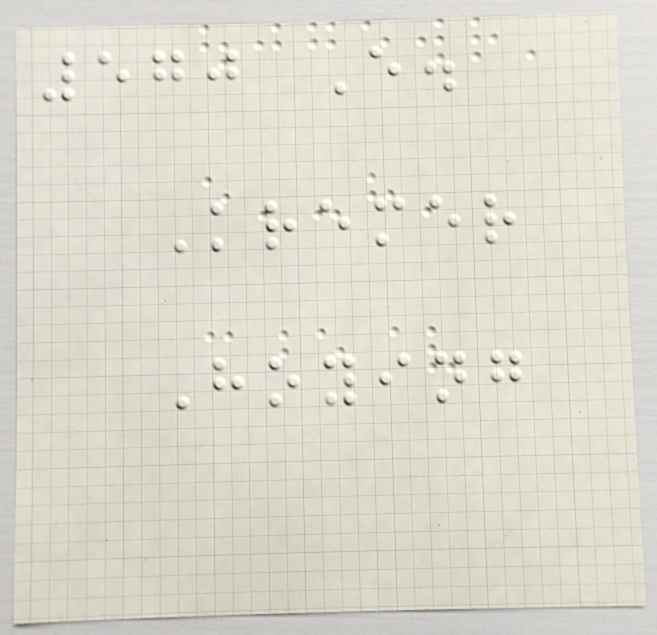570 E.
Kremer
Hoying
